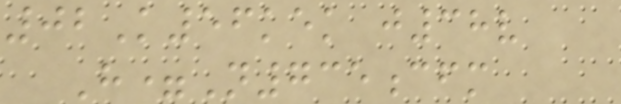02K56kek j38v
H=N735cfm
